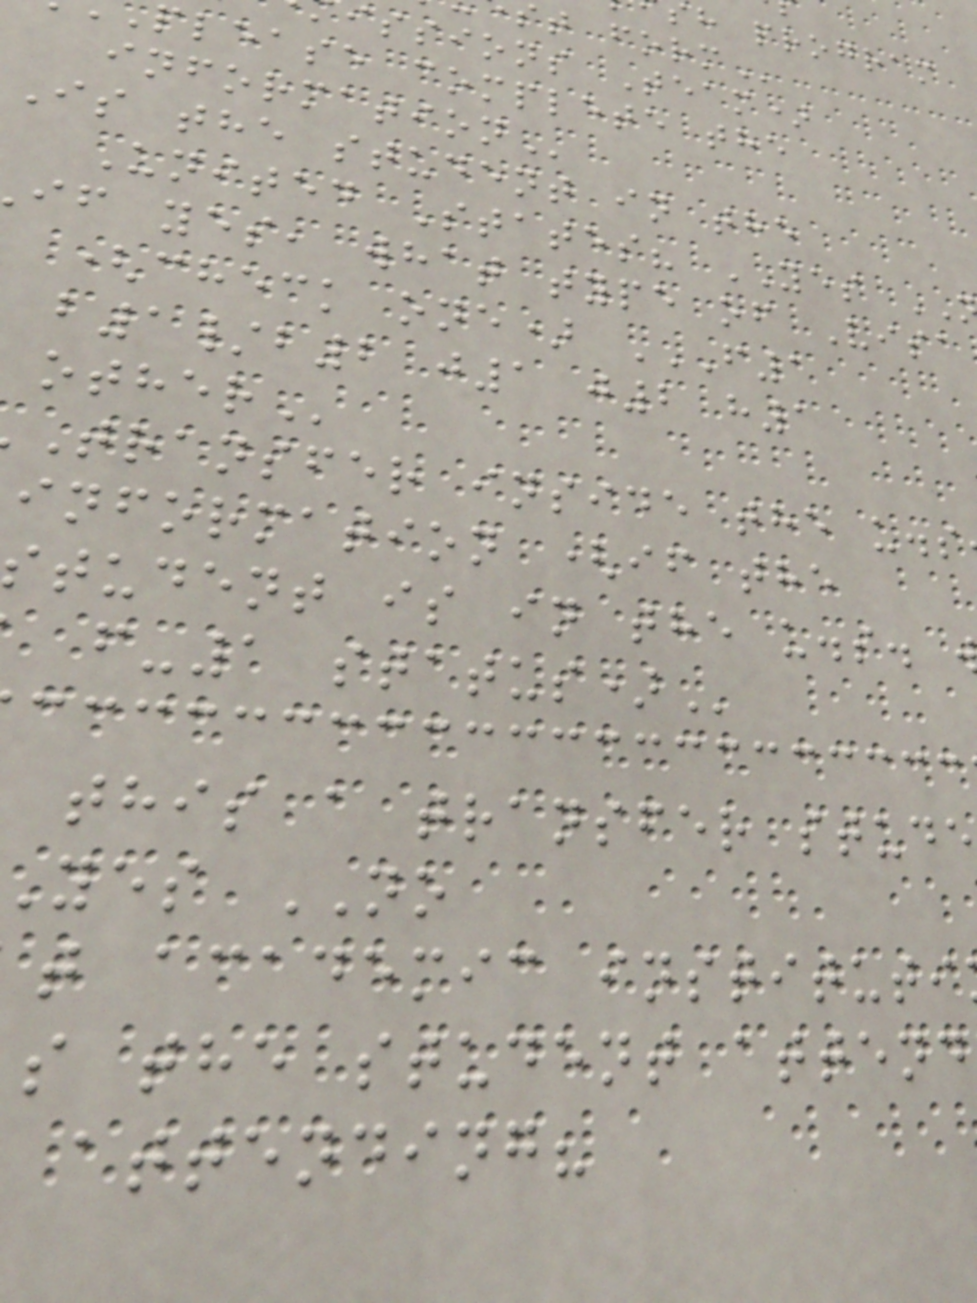h program
issions Team)
please complete the
Is the student in the
United States? YES
if yes, what type of Visa
(check one) F1
b1/b2 j1 j2 h1
transfer inside the
information (if the
tudent is in the u.s.
this a transfer stude
yes NO
t academic instituti
s the student attend
attending?
